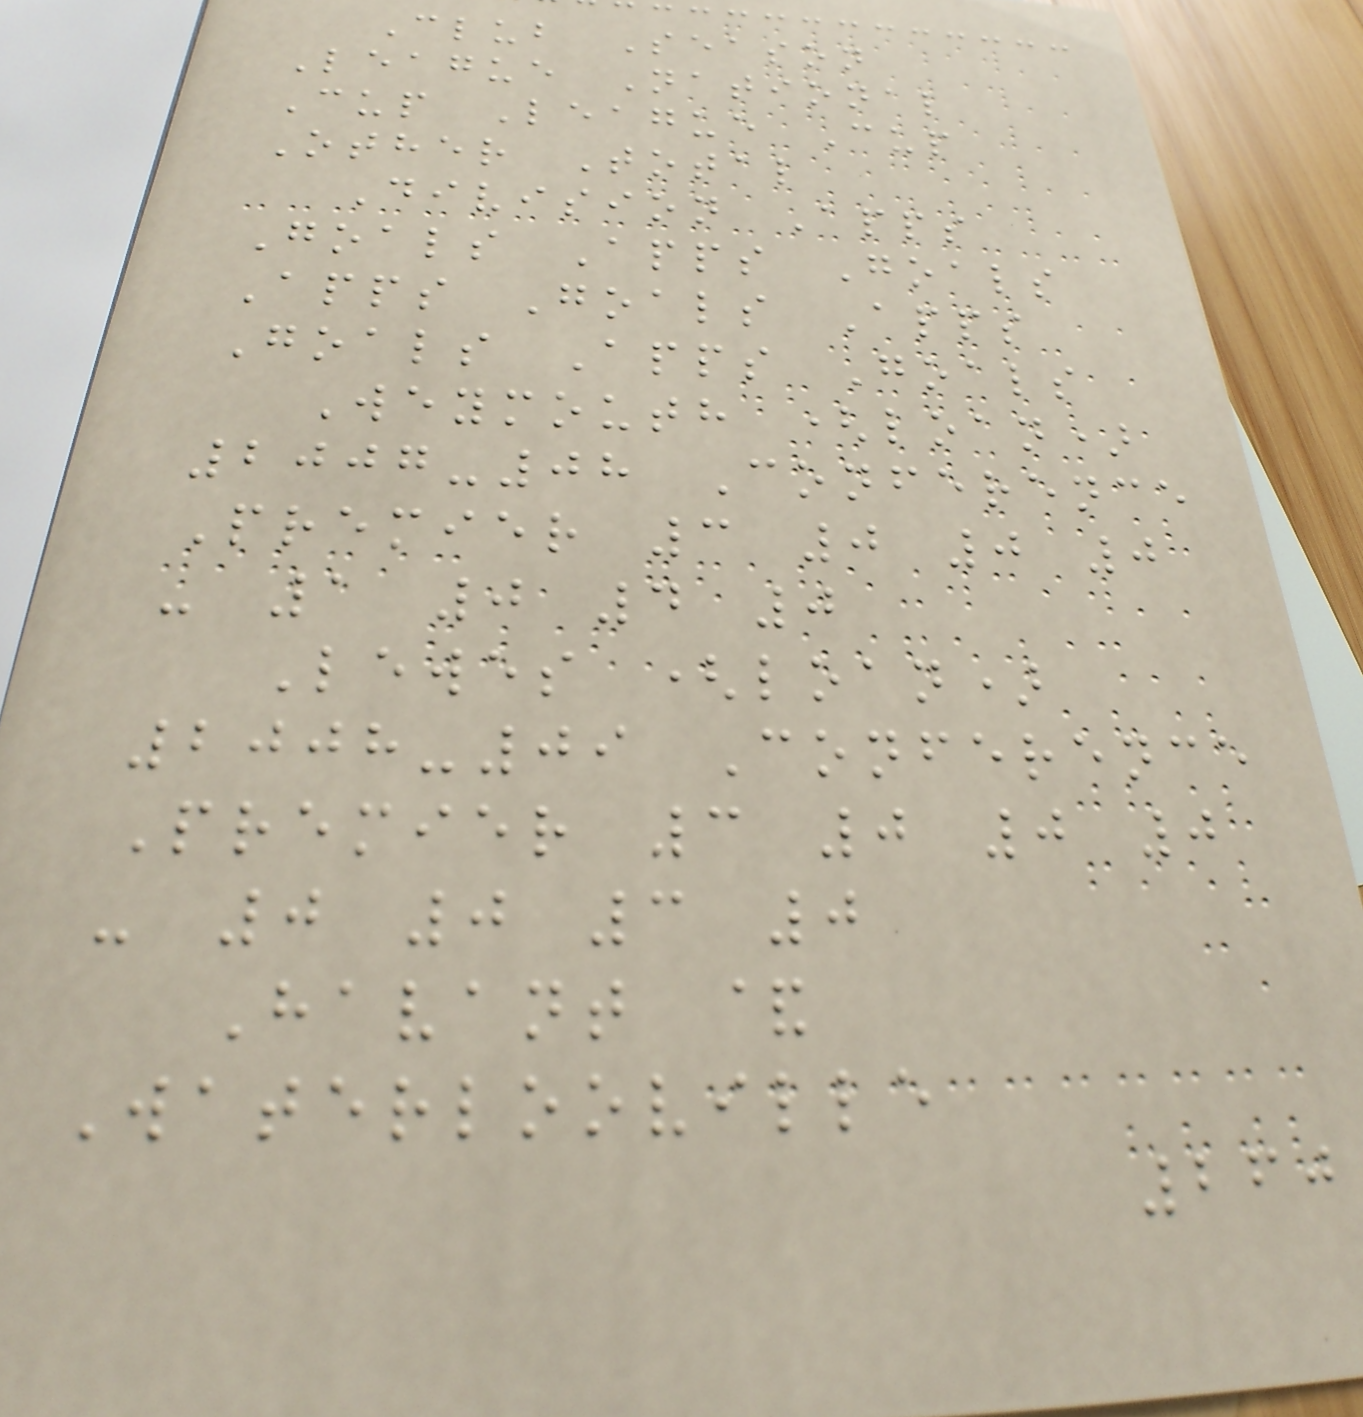Club Season
League National
Cup League Cup
Other Total
Division Apps
Goals Apps Goals
Apps Goals Apps
Goals Apps Goals
Weymouth (loan)
2007-08 Conference
Premier 3 0 0 0
- 1 0 4 0
Lewes (loan)
2008-09 Conference
Premier 3 0 0 0
- 0 0 3 0
Havant &
Waterlooville
260
